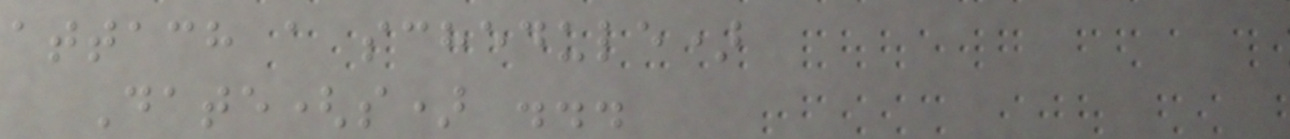attach a schedule)
Date(s) ...
